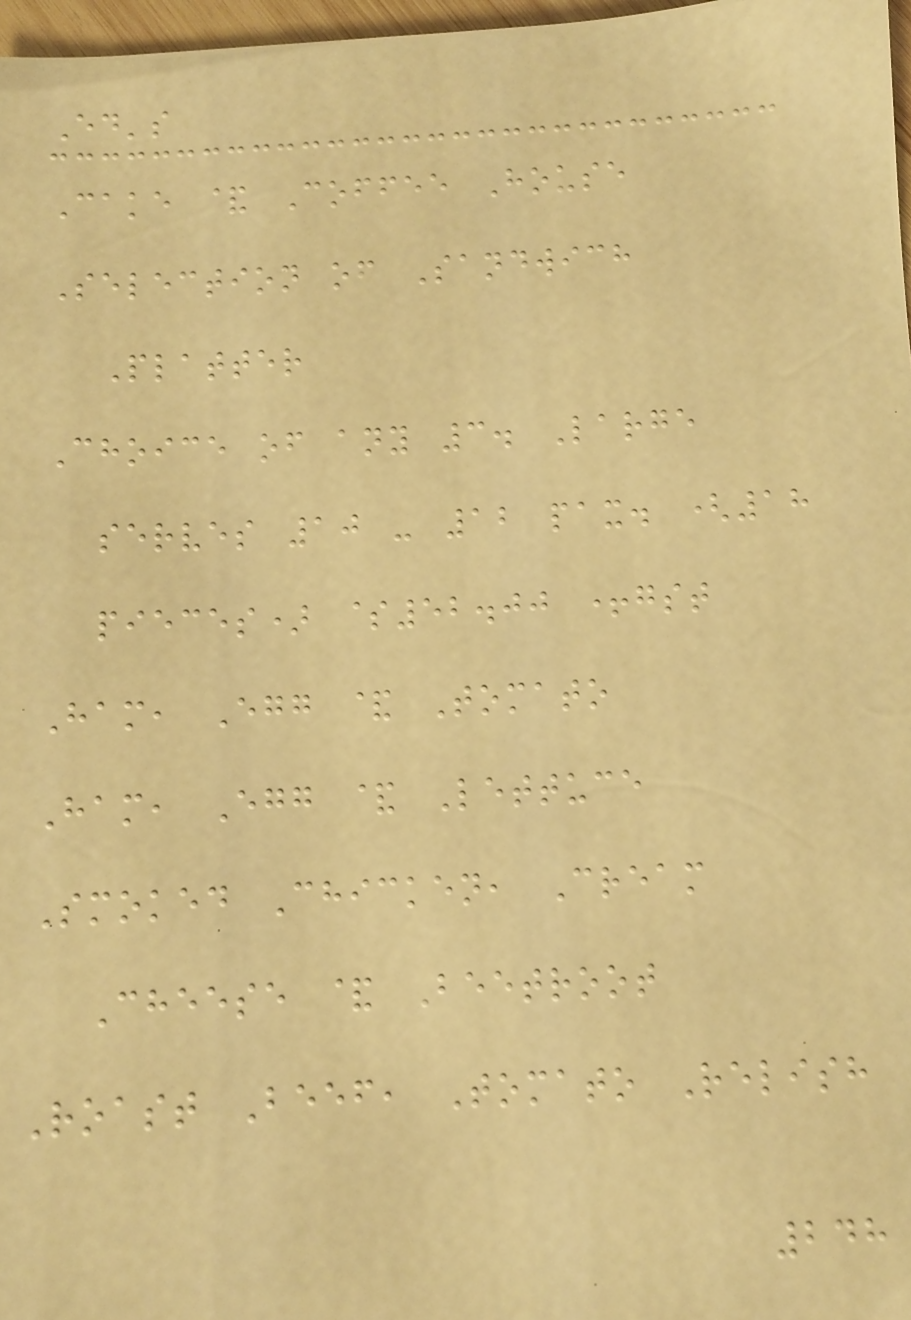Ed's
Cake & Coffee House
Selection of Sandwich
Platter
Choice of any 3. Large
serves 10 - 12 pax. (18
pieces) $52.00 +gst
Ham, Egg & Tomato
Ham, Egg & Lettuce
Smoked Chicken, Cream
Cheese & Beetroot
Roast Beef, Tomato Relish
248
